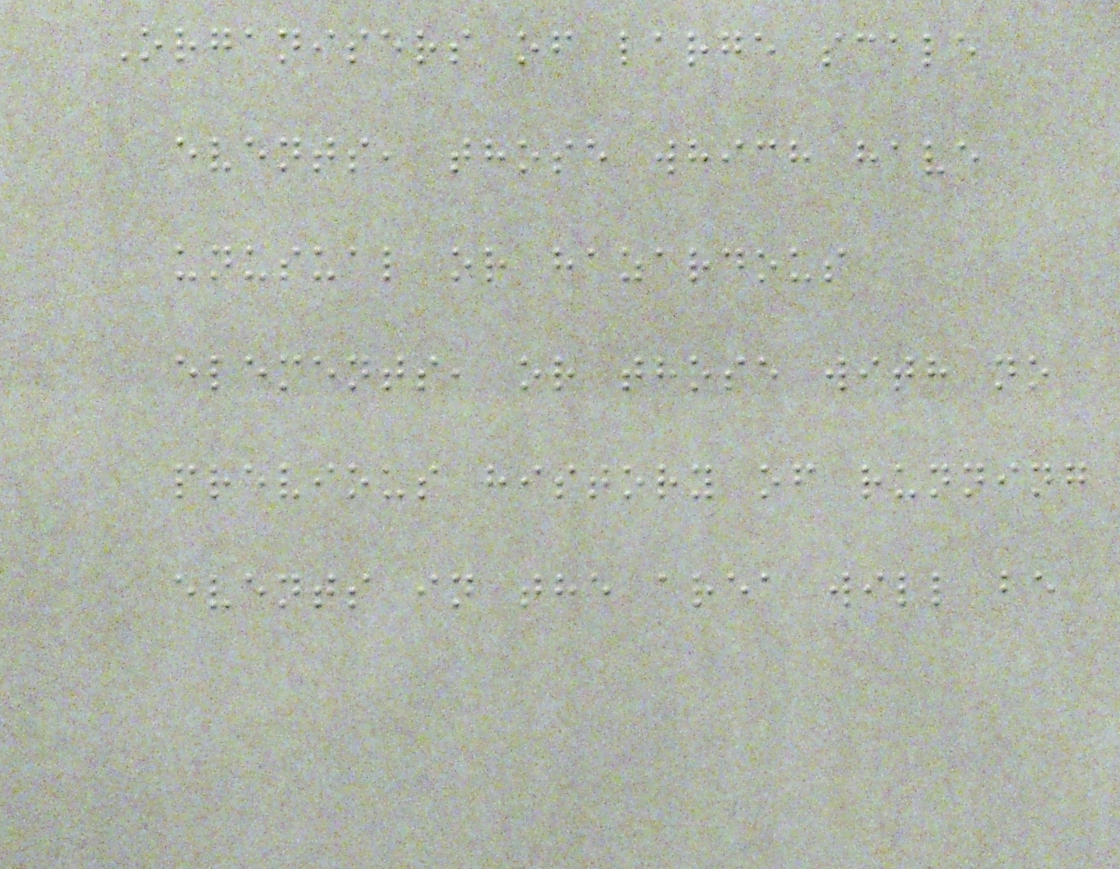Organisers of large scale
events, those which have
unusual or hazardous
elements, or those with no
previous history of running
events in the area will be
